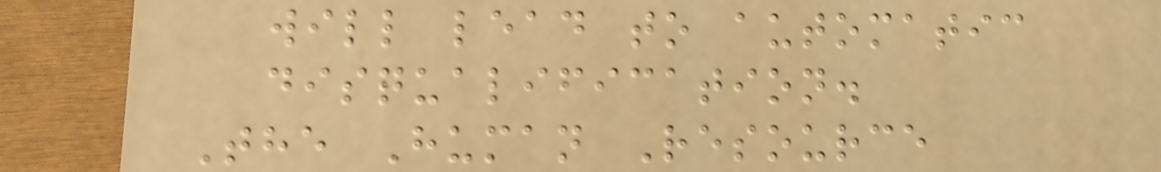will lead to automatic
disqualification.
The Human Resource
